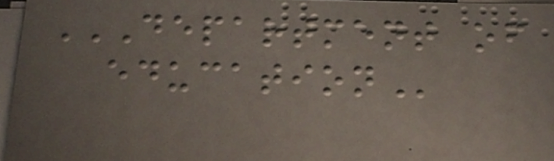DEPARTMENT OF
EDUCATION
